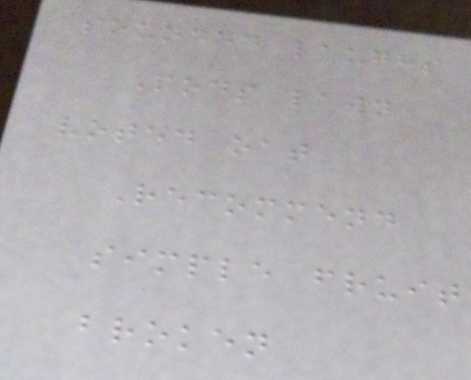sounded laughs
Pods lawn
voted oat
Recommend
simple fruit
broken
